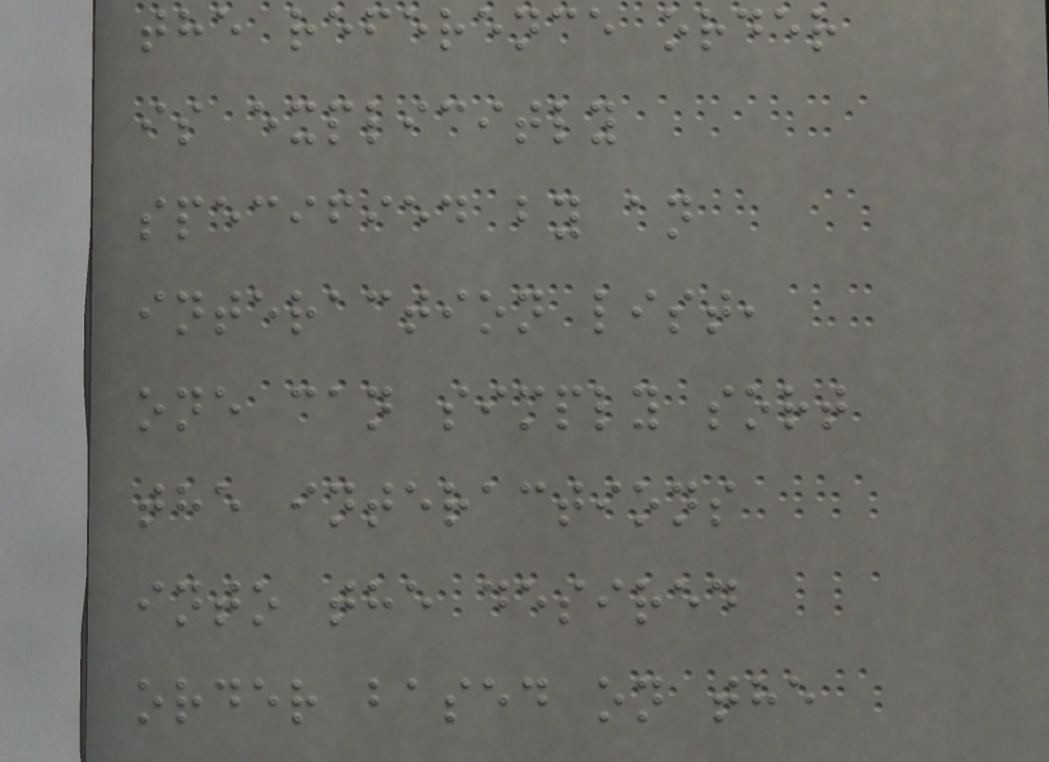the reference order
is explicitly
specified by an
interaction list,
one can simply sort
the interactions
into the desired
order based on the
